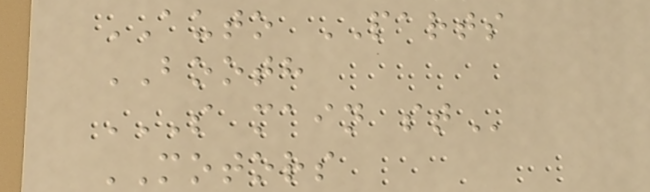AUTO PARTS
BOOTH
S MAIN ST
MOTORS
